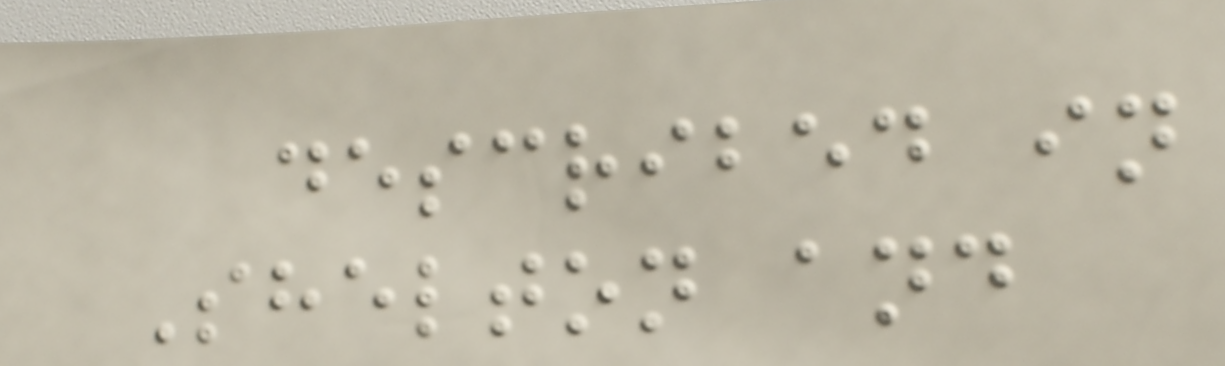described in
Shelton and
